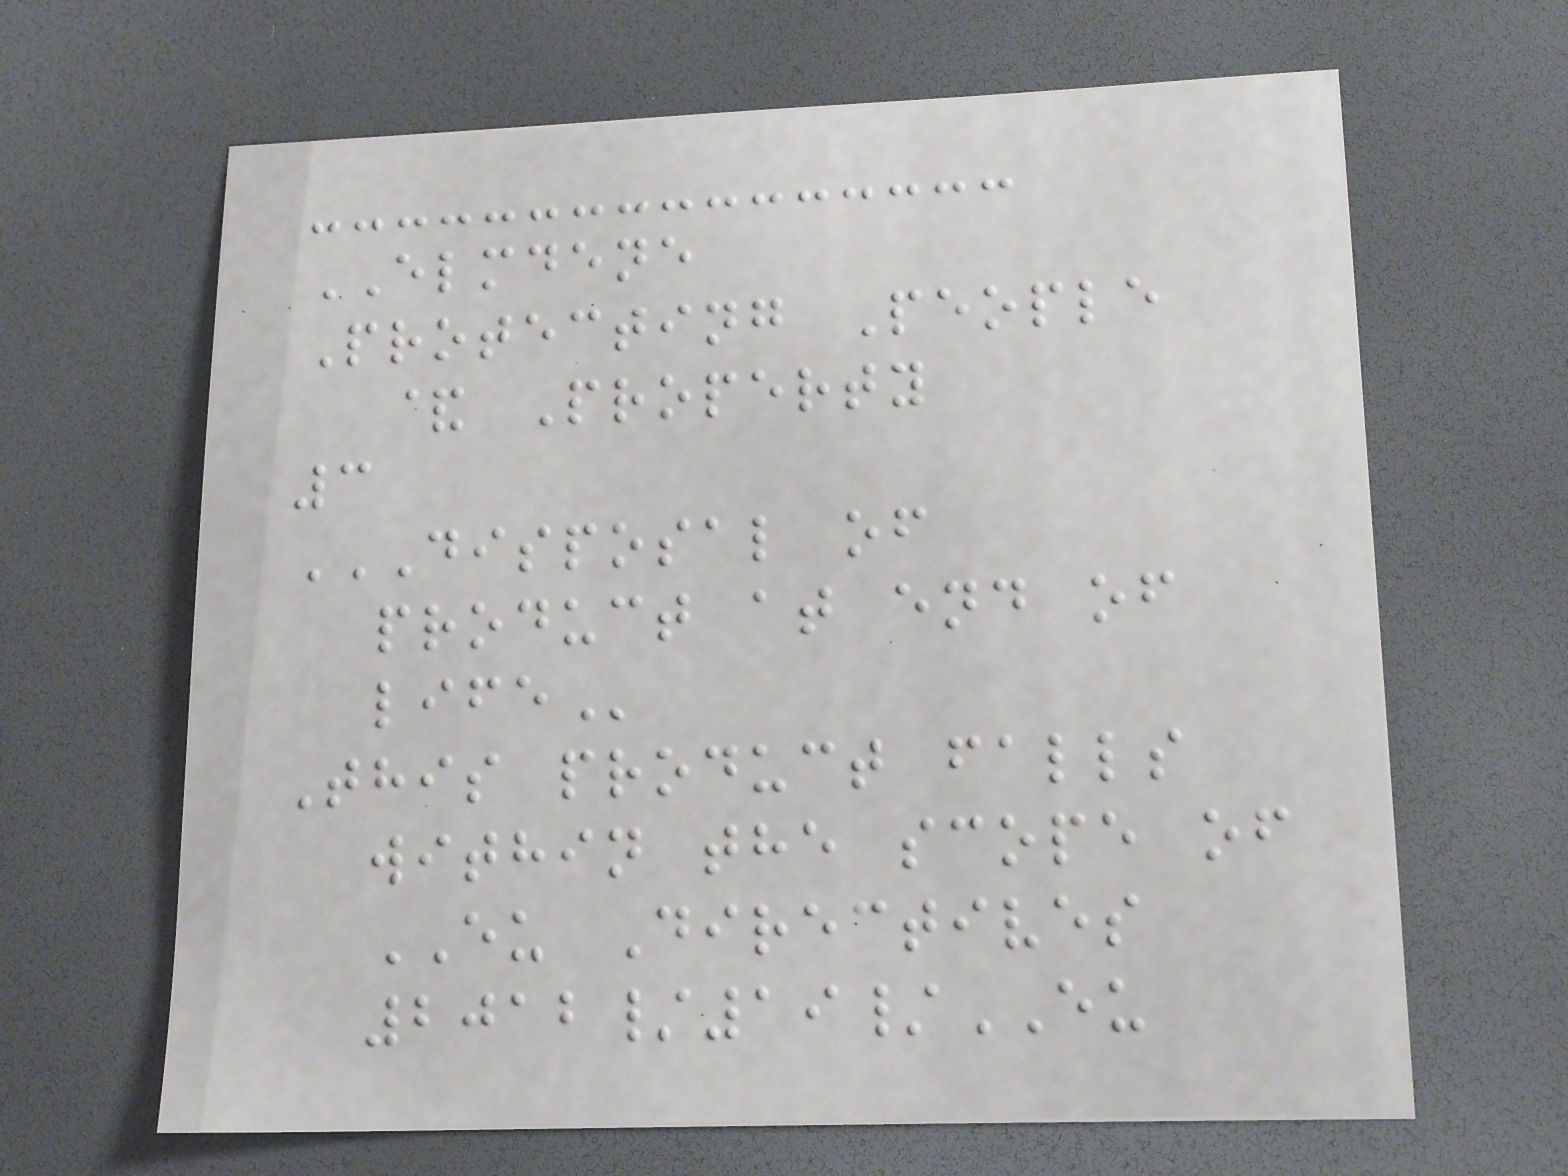ELMDENE
Protecting People
& Property
3
DISPOSAL OF
PRODUCT AT END OF
LIFE
This product falls
within the scope of
EU Directives
2012/19/EU
